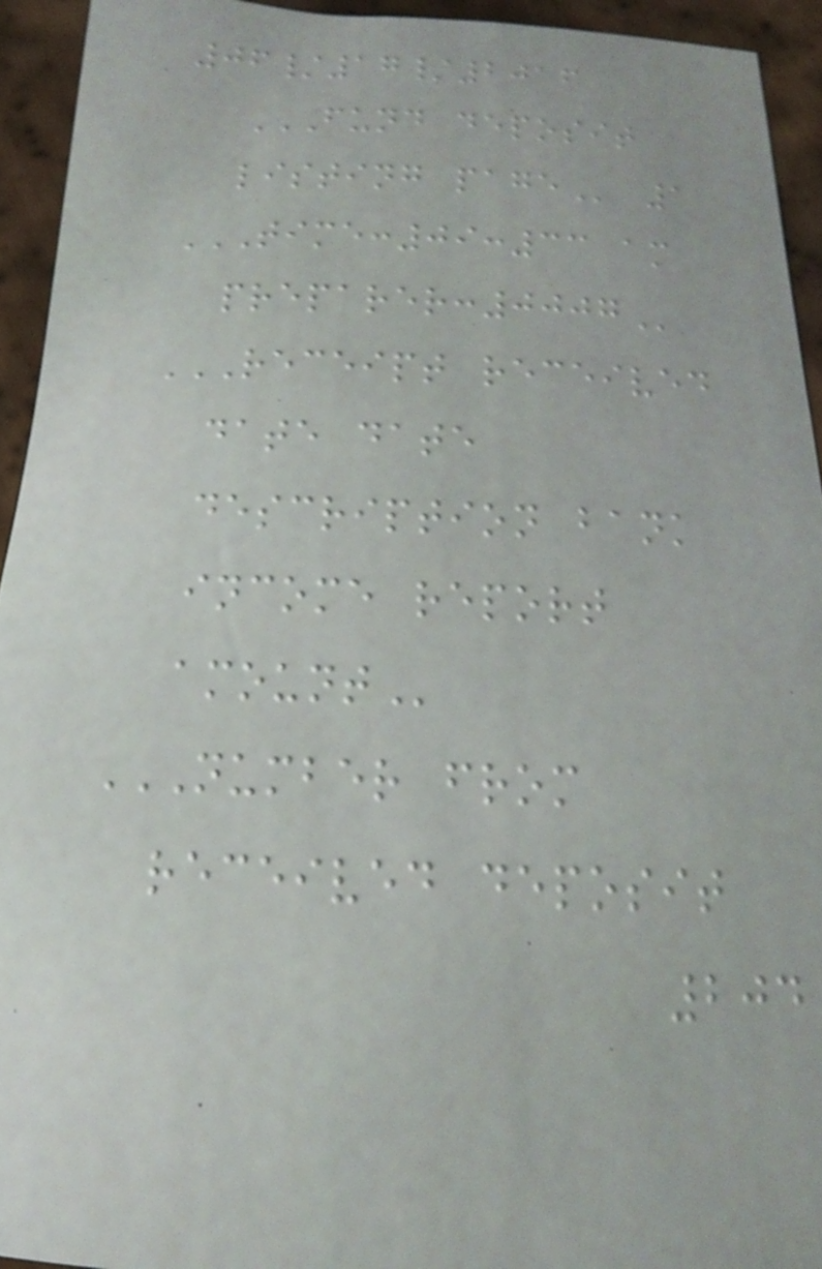06/17/2016
FUND DEPOSIT
LISTING PAGE 1
TIME:09:33 AM
PREPARER:0007
RECEIPT RECEIVED
DATE DATE
DESCRIPTION BANK
INCOME REPORT
AMOUNT
NUMBER FROM
RECEIVED DEPOSIT
204
